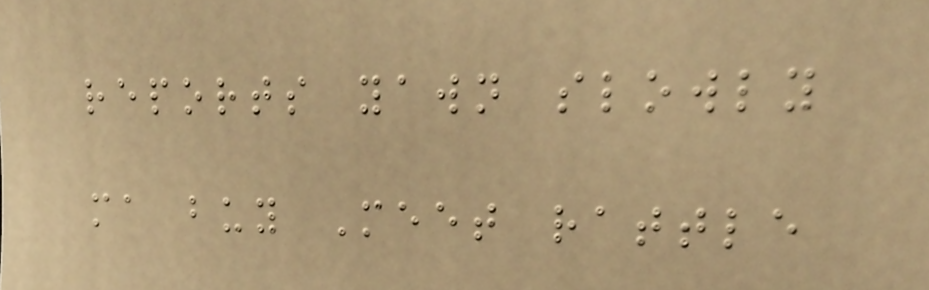reports yawn slowly
ma buy Meet rattle
